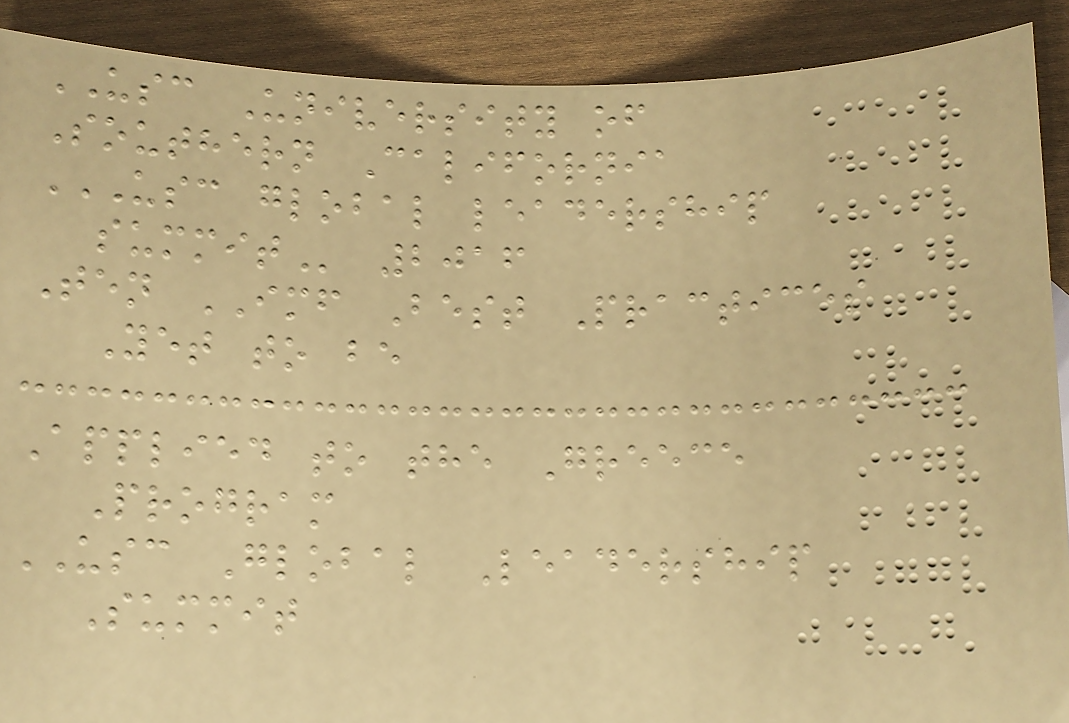USC University of
Southern California
USC GLOBAL LEADERSHIP
SUMMIT 2016
Ten IMF Best Practices
Yet to be
Applied to the Greece
Program
USC Global Leadership
Summit
